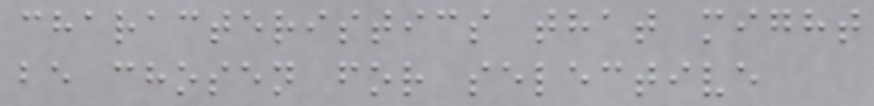characteristics that might
be chosen for selective
